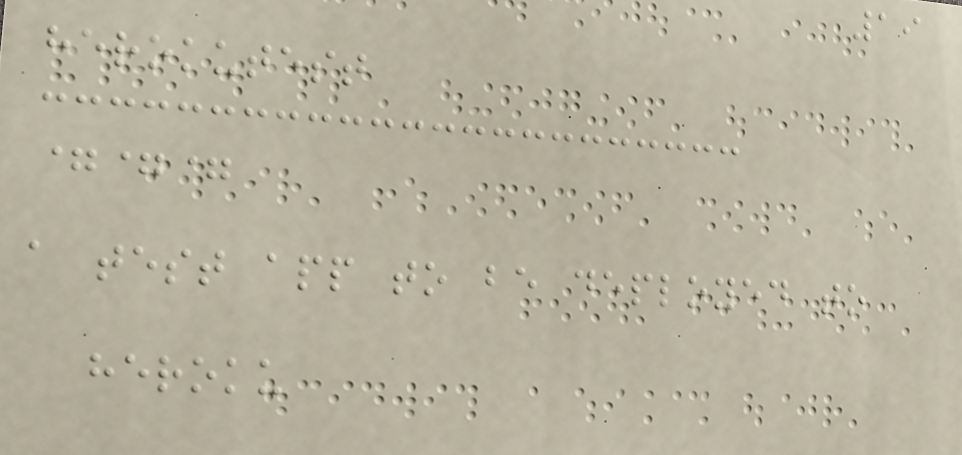19
herokutest
===
a test app to be deployed to
heroku
